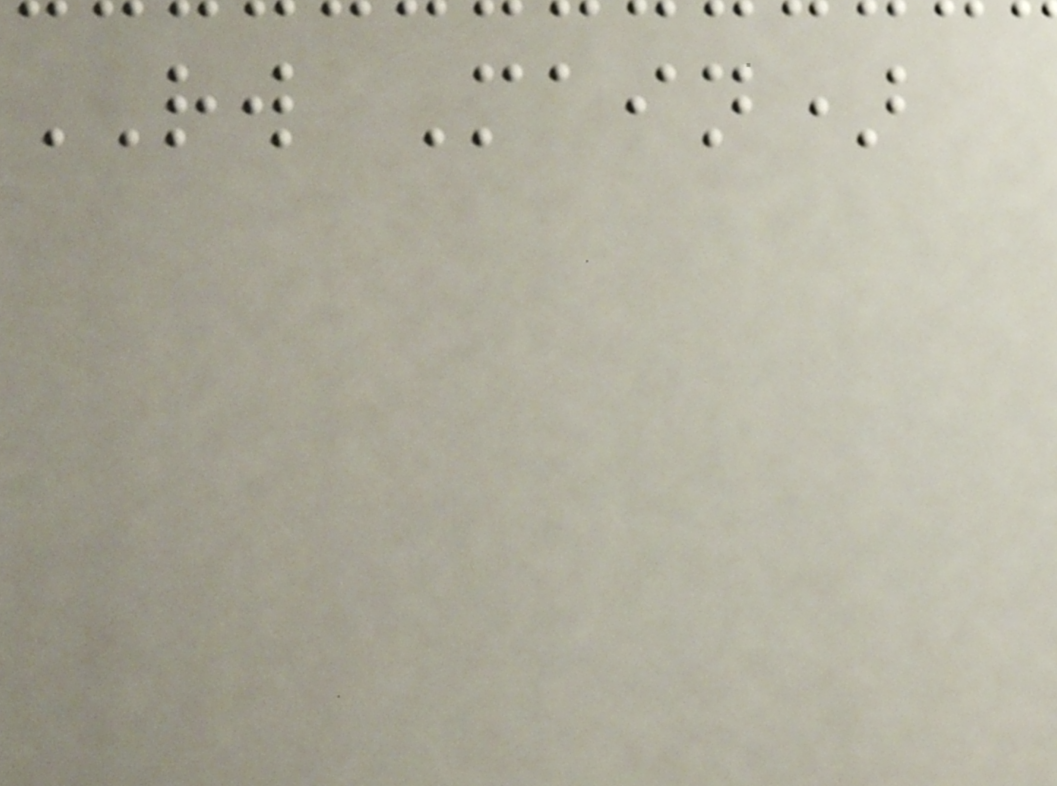RW Main)
